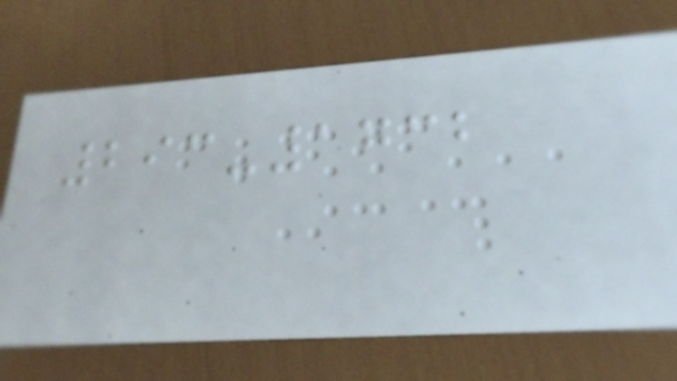293-1732
